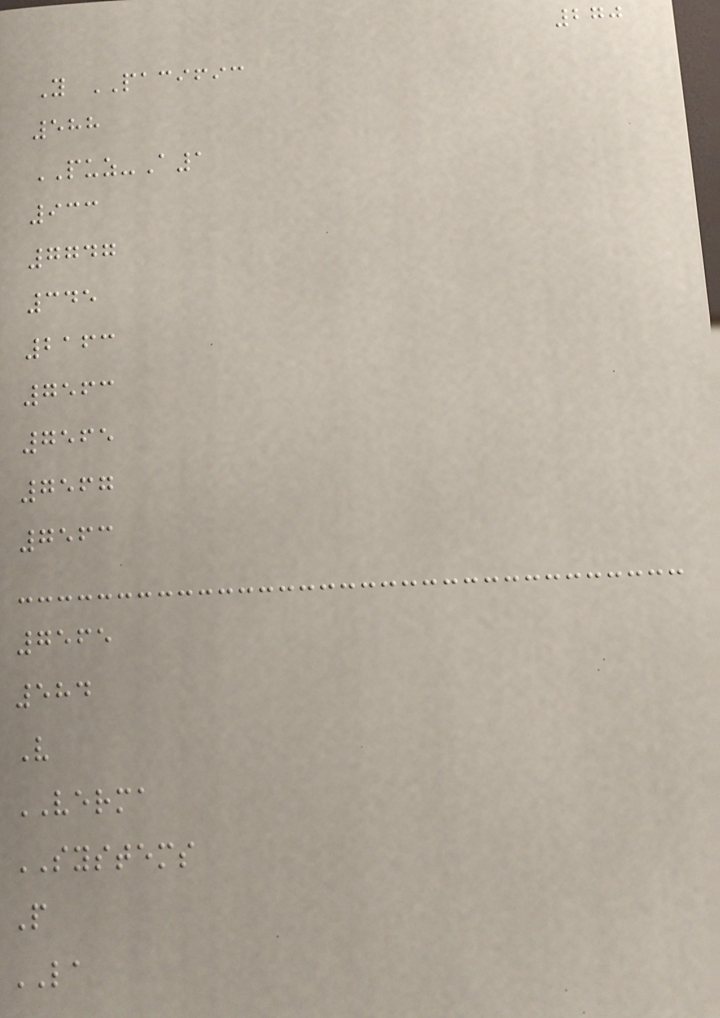270
Y PACIFIC
588
PUZ-A1
933
7747
345
2163
7563
7565
7567
7563
7565
584
V
VERMA
SYSTEMS
P
LA
